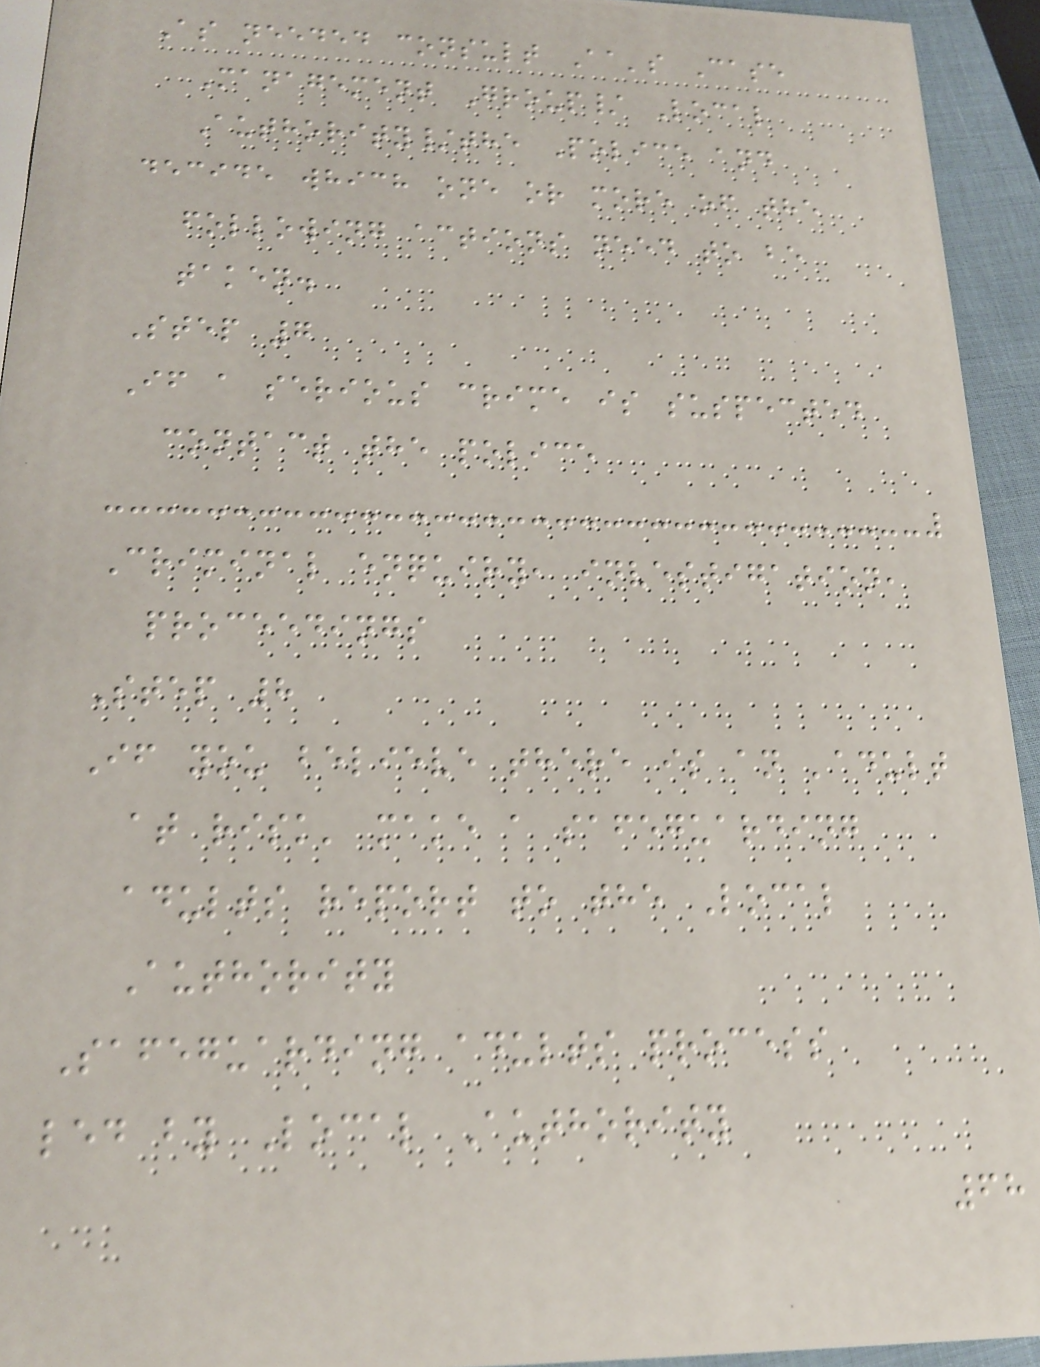As needed consult Aa's Case
Management Group/ Local
Authority/the Police and
decide which one or more of the
following actions need to be
taken.
Step 7
If a serious crime is suspected
contact the police
Criminal enquiry, investigation,
proceedings
Step 8
If you believe there is an 'adult
at risk' make a safeguarding
adults report to the Local
Authority
Safeguarding adults process
led by Local Authority
68
